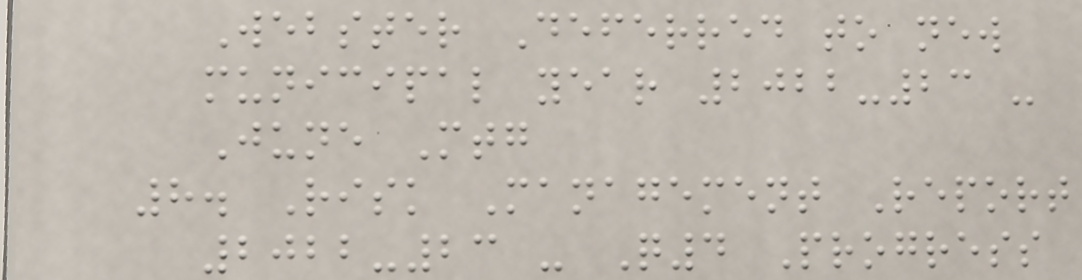Webster Deferred to new
municipal year 2022-23 -
June Mtg
8. Risk Management Report
2022-23 - Q4 Progress
